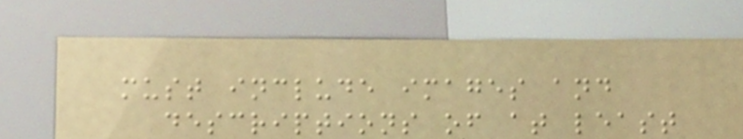must include images and
descriptions of at least
